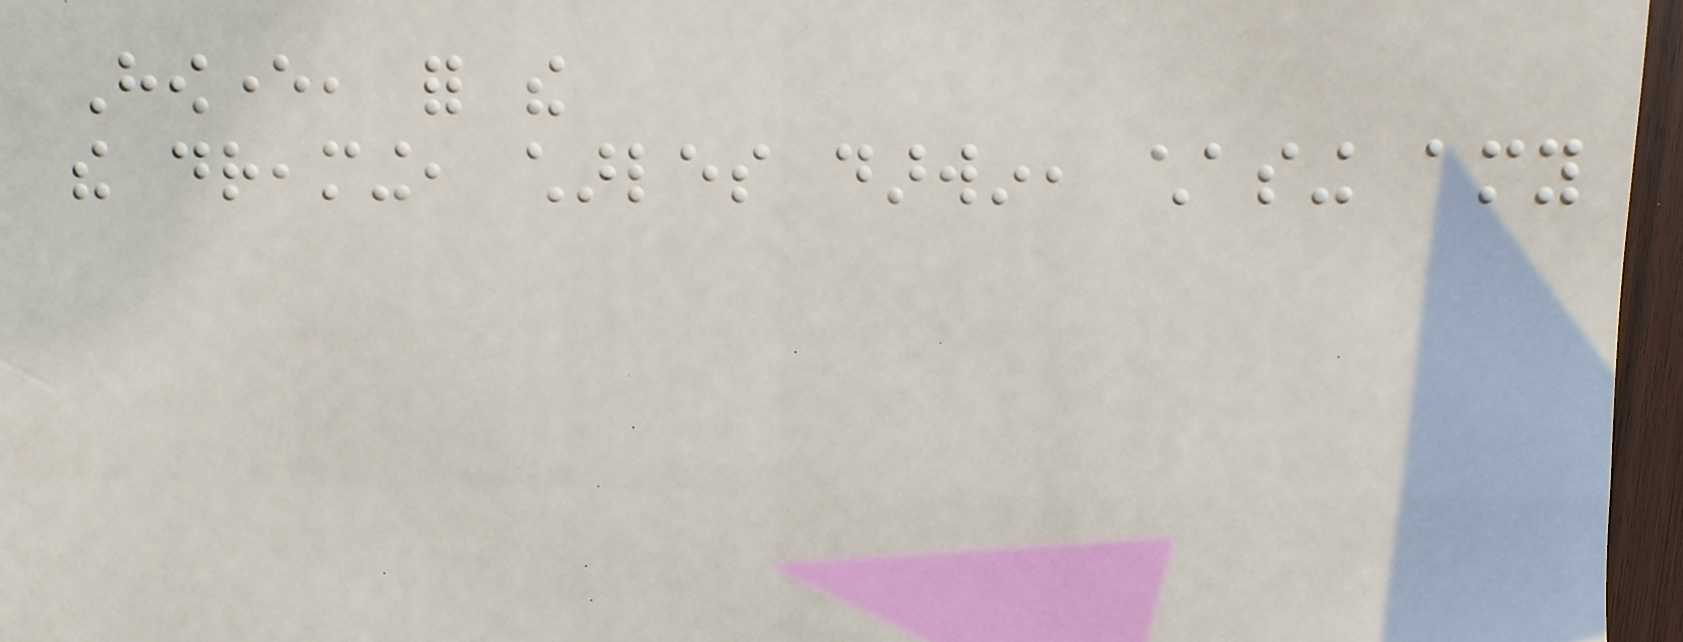However, for the
the dreaming, charles darwin, chasing amy
